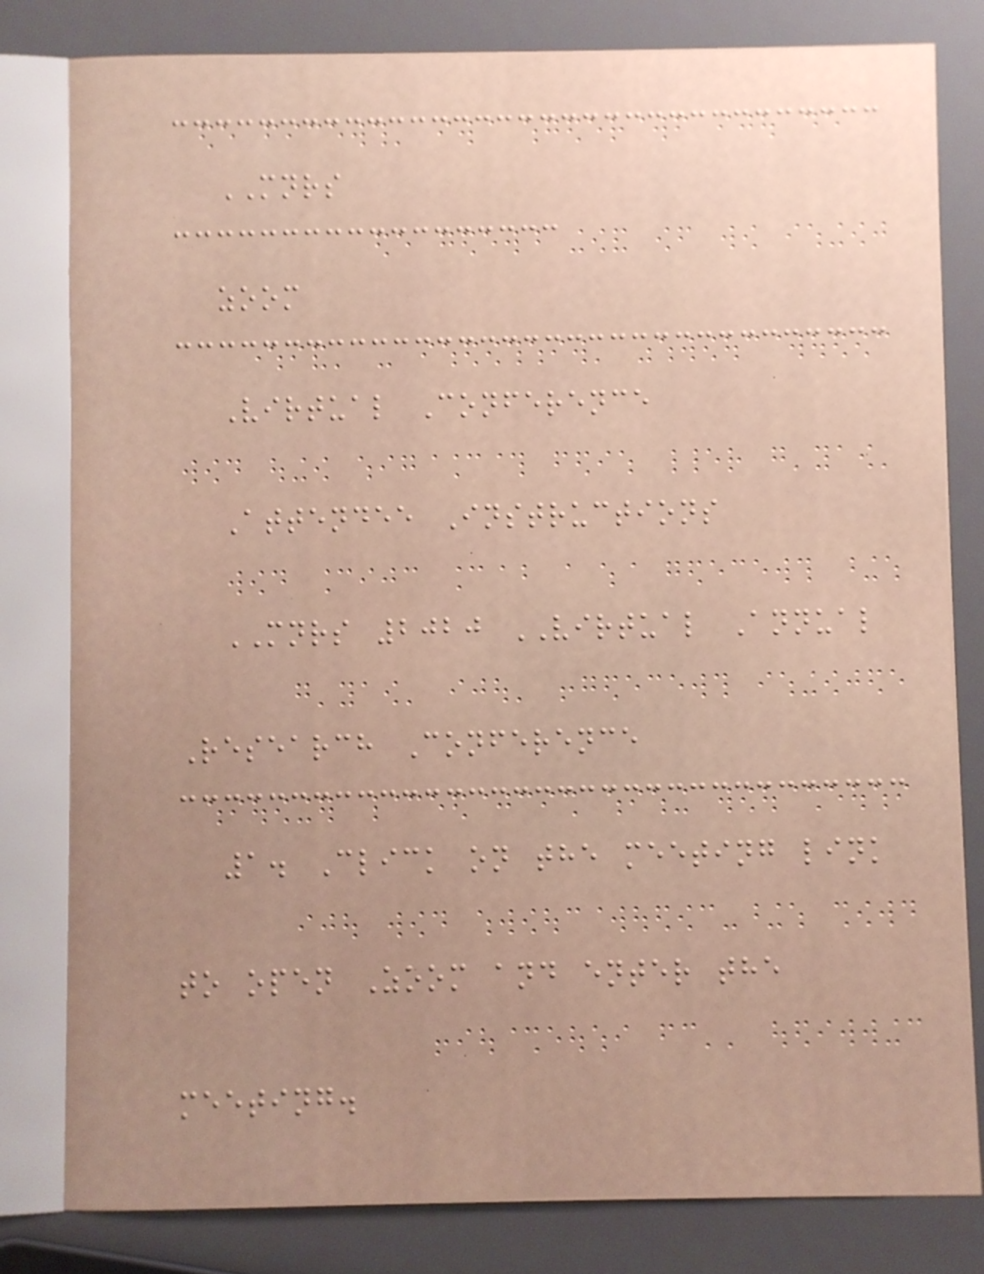MNRS
zoom
Virtual Conference
Attendee Instructions
MNRS 2020 VIRTUAL Annual
Research Conference
1. Click on the meeting link
to open Zoom and enter the
meeting.
